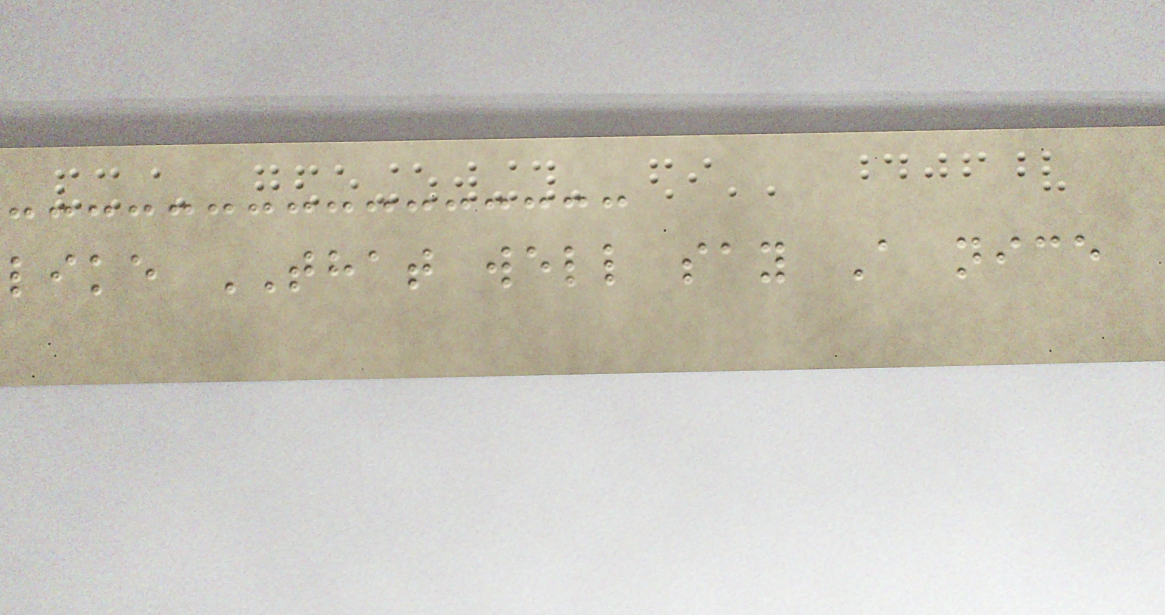like THAT well say A nice
